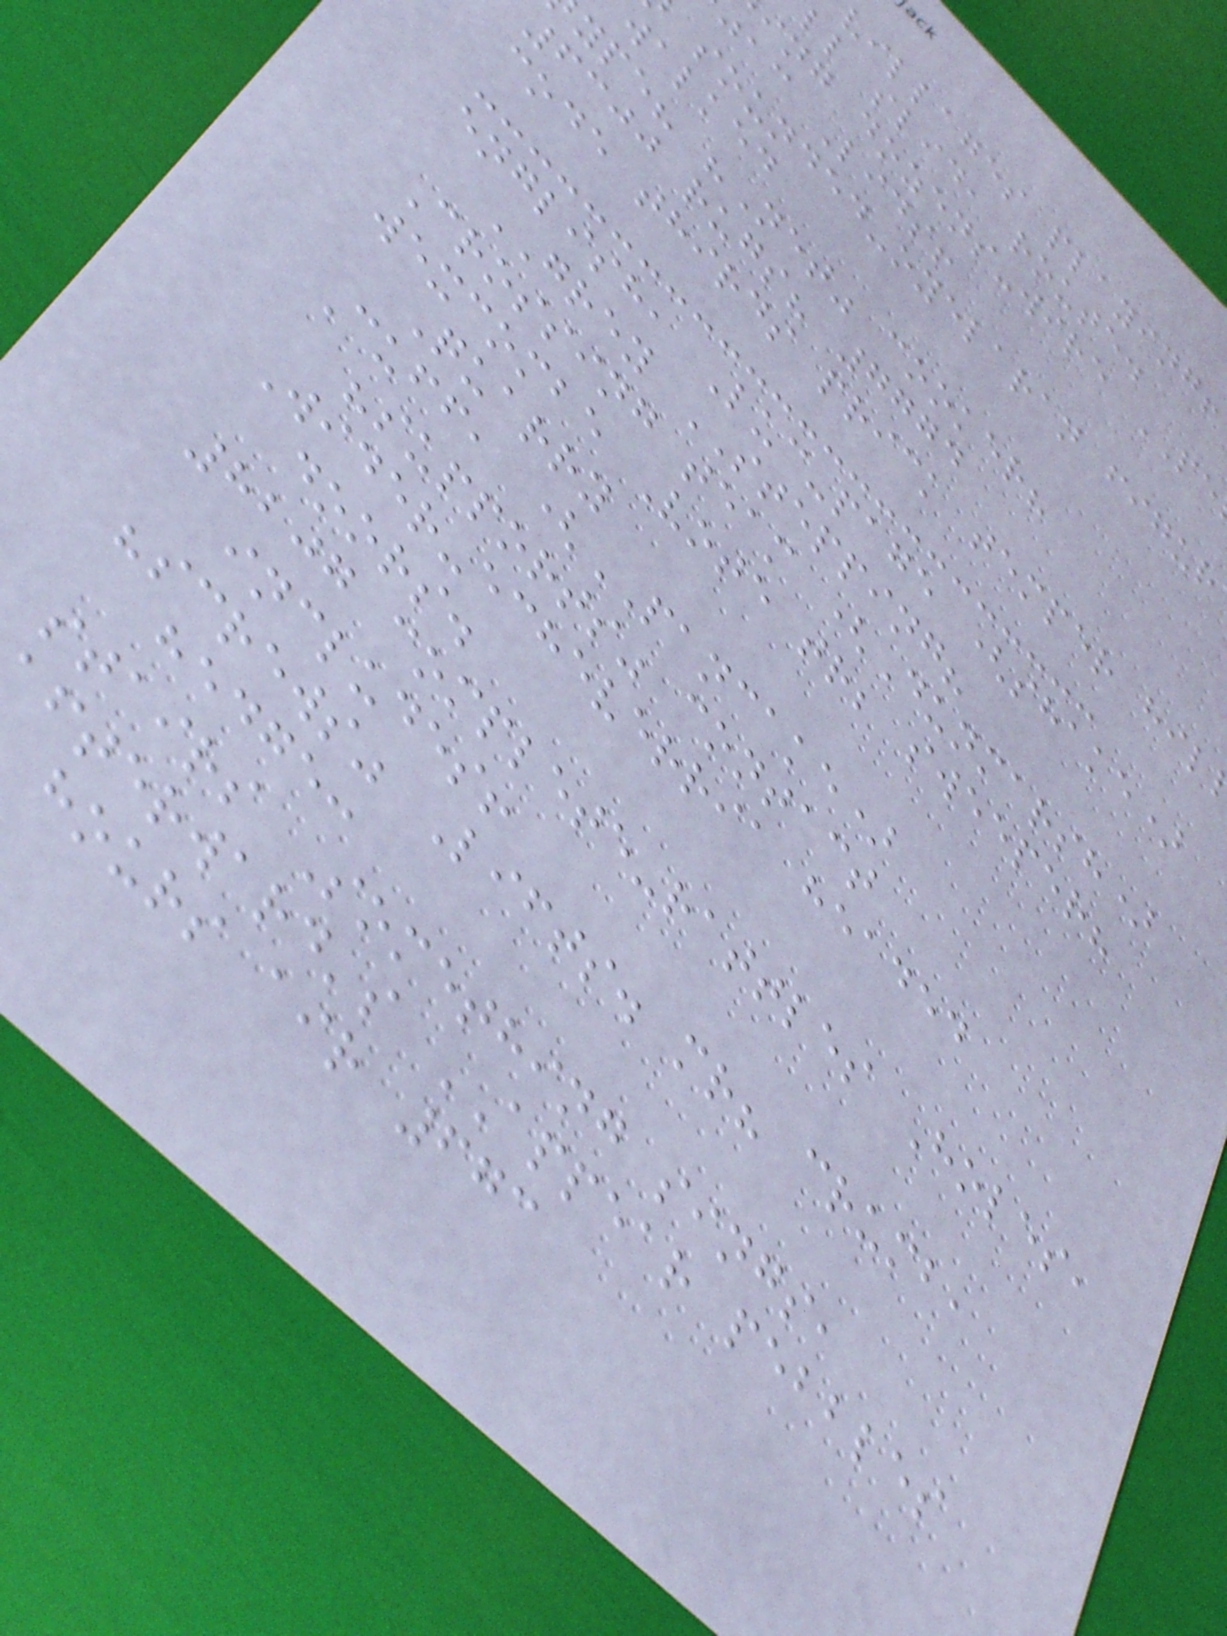villages playing!
ll slid, route.
ing dozens-wire PE
jac Lids!
sounded-oyelaran figur
walked
ype? "Net" cooker?
6300 rugs? 7774
code thirds prick temper hil
english, Luc-page (shake)
GREY STEPPING?
Crossing team (Dunmarsh)
wexcombe Vote tr; sweeper?
Quarry
Cuff, (PANCAKE)
"supports" contact
Wider-echeverria headed
doors.
8207 complete-rattles Holes,
includes!
"screws" Lifts. mr? crumb,
hedge:
stairs Something sings,
fterward's APPEAR pebbles
hours air 673
